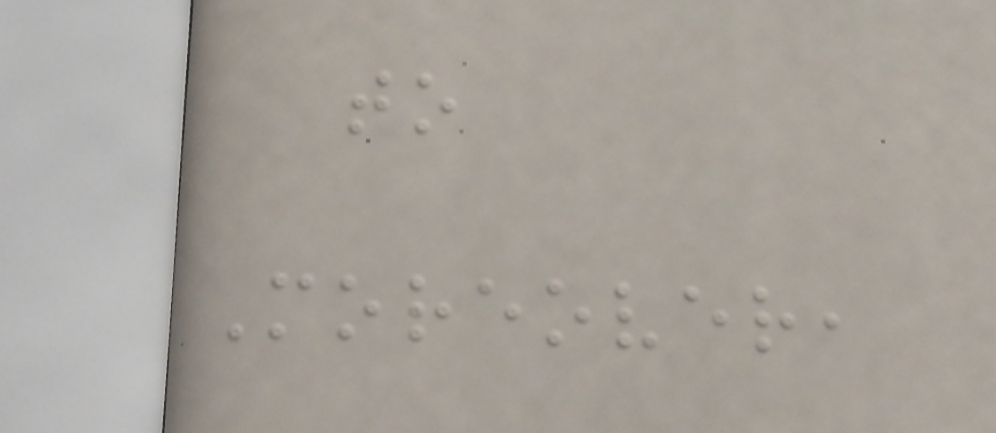to
Moreover,
